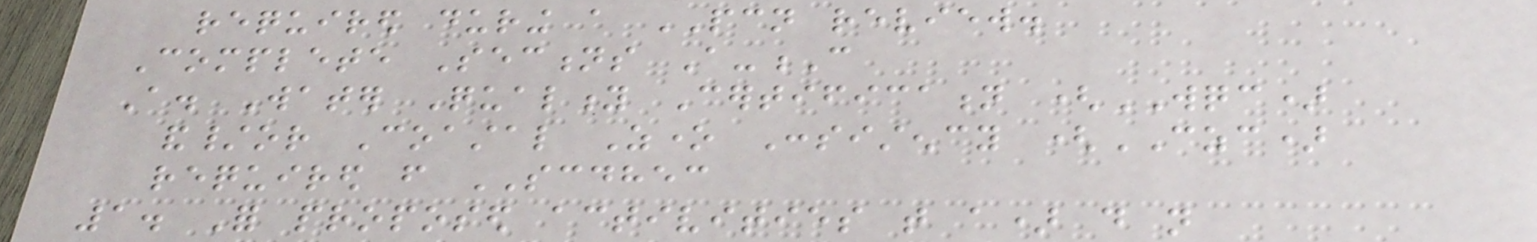required during a PCN review.
Complete Sections A-C
A. Water Quality Certification (WQC)
and/or Coastal Zone Consistency (CZC)
required from SCDHEC
1. For proposed activities that a) do not
